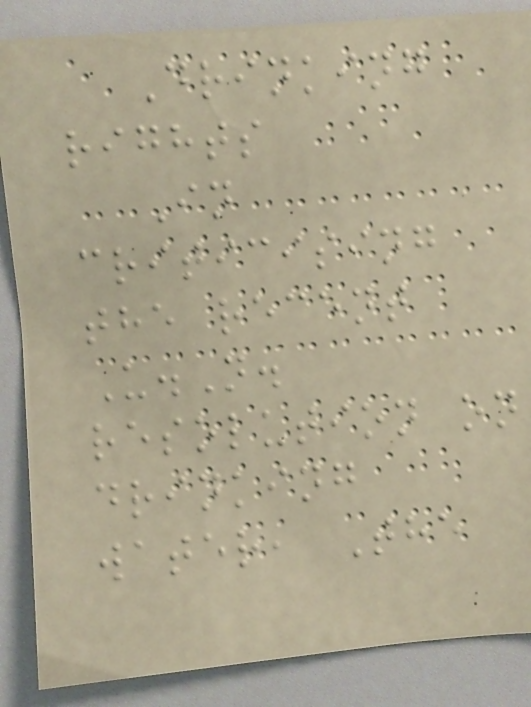Drinking
rights
In
criticising
the recent
U.N.
resolution on
drinking
water, The
